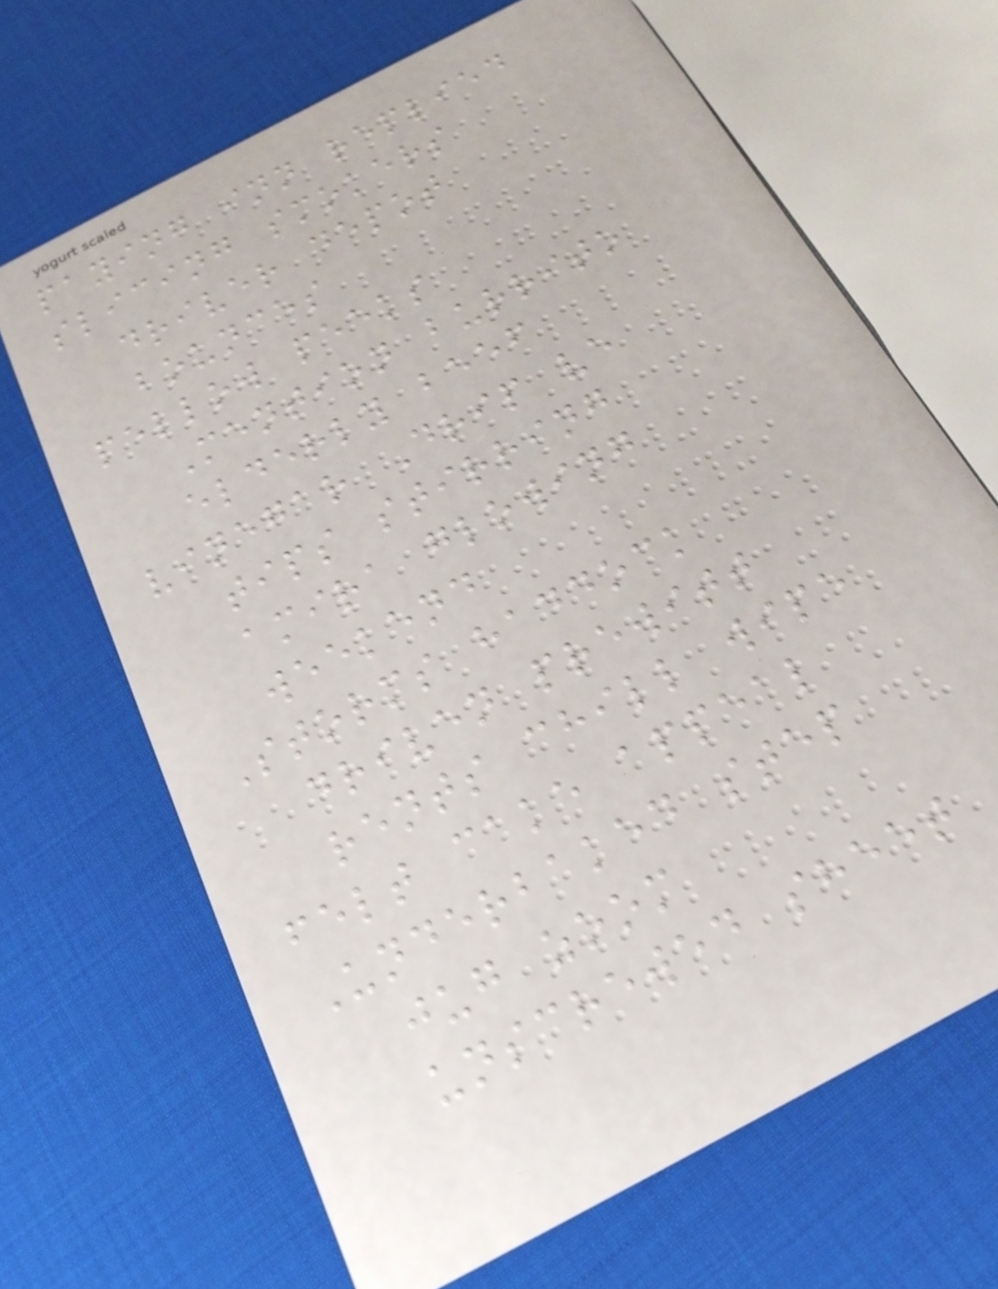paying inn replied
slicing smokers
driver depot
bounces
pellow peeks
Mention burrito
elderly beef
vinegar Drip ve
tips stirring
amira glowing
weekend
Storms haddock
driven prewitt
rents chill wipe
felt cake appeal
Underbaked step
jug zoom
unscrewed sheet
